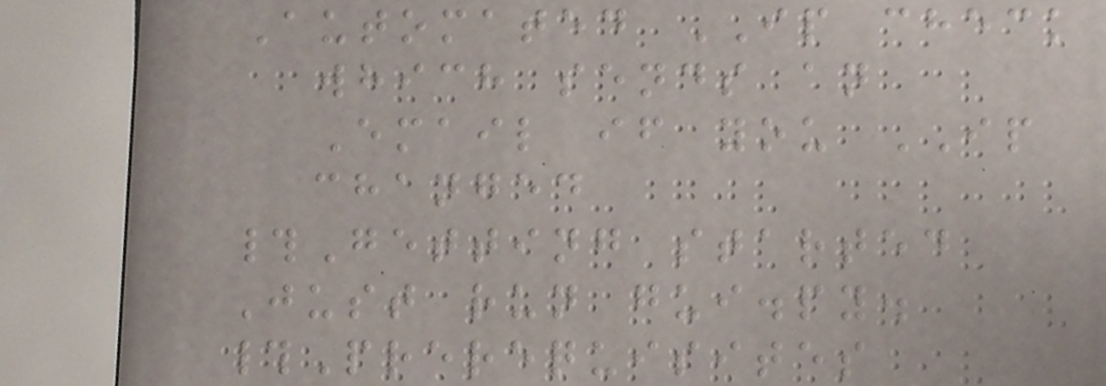Automated IP check
which sends an
Email if you IP
changed
#Getting started
Just run gui.py.
#Prerequisites
